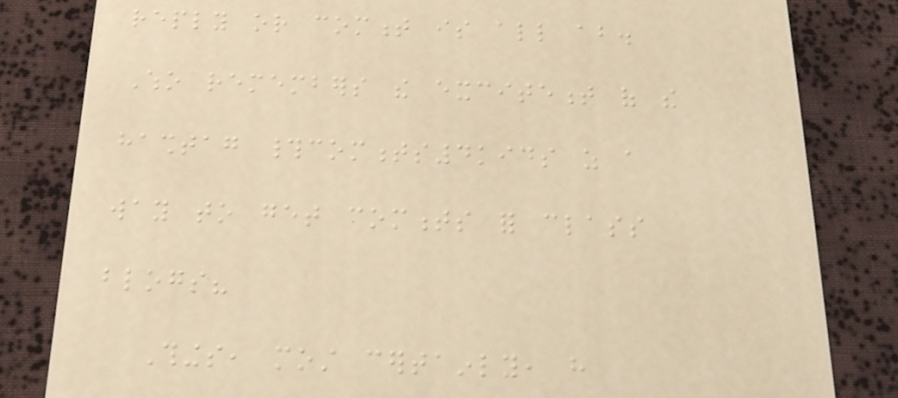reply or comment is all about.
Who remembers the excitement of the
hashtag #comments4kids as a
way to get comments for class
blogs?
Things, most certainly, have
